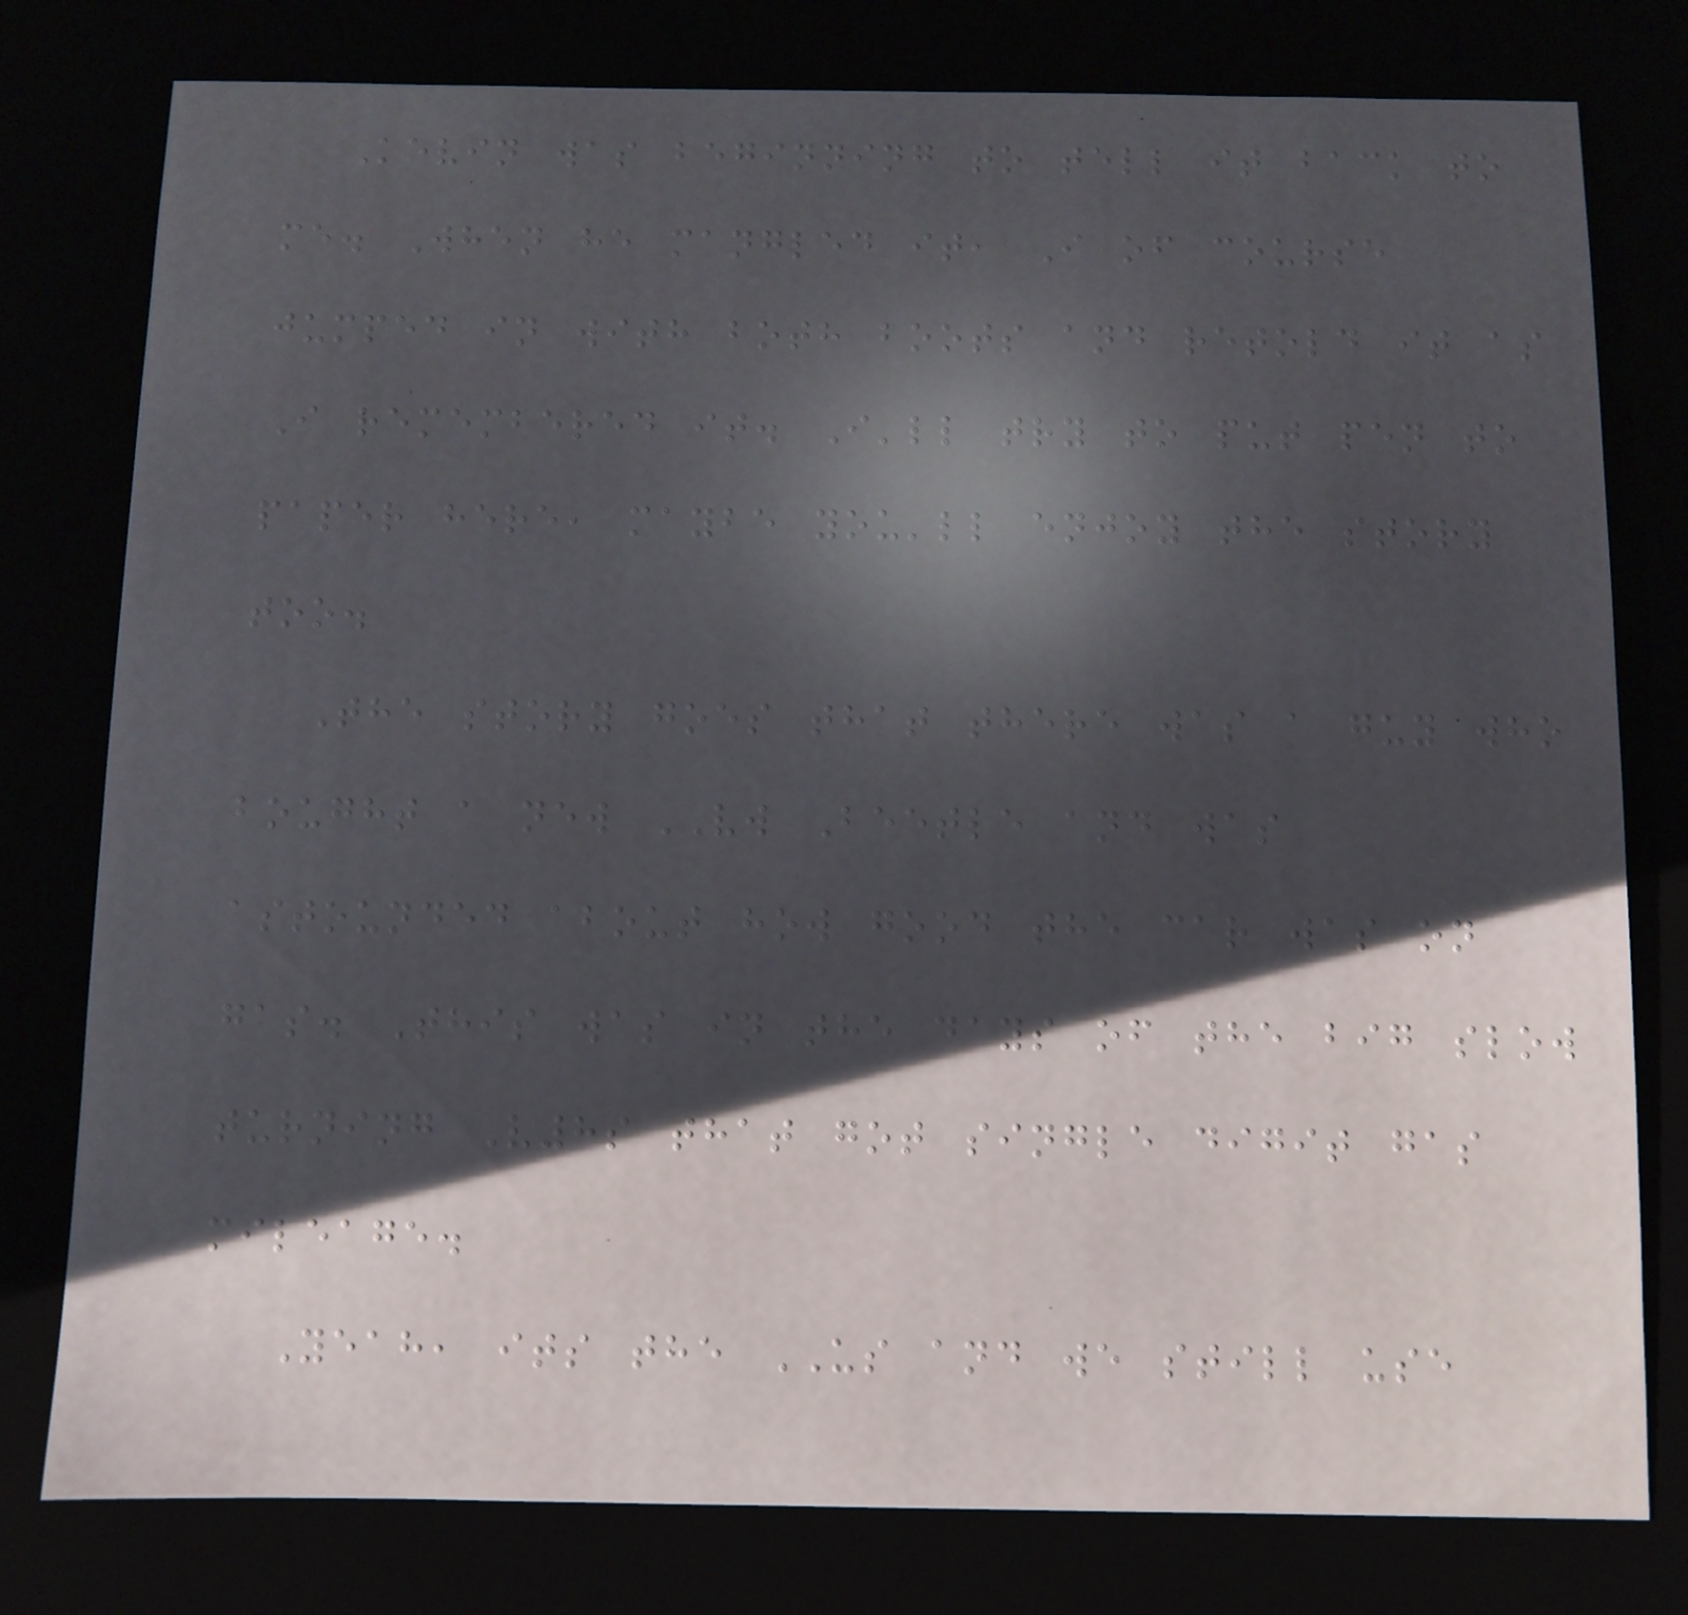Kevin was beginning to tell it back to
me. When he mangled it, I of course
jumped in with both boots and retold it as
I remembered it. I'll try to put pen to
paper here, maybe you'll enjoy the story
too.
The story goes that there was a guy who
bought a new VW Beetle and was
astounded about how good the car was on
gas. This was in the days of the big slow
turning V8s that got single digit gas
mileage.
Yeah, its the US and we still use
